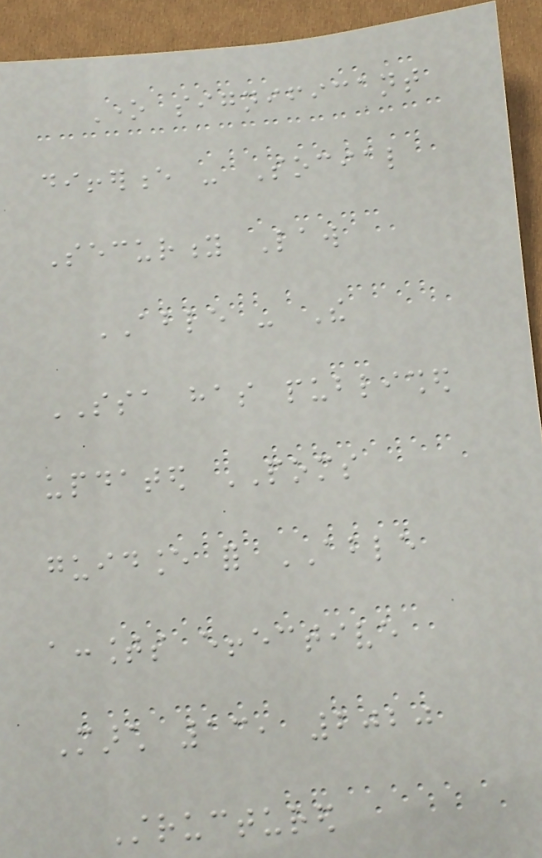One significant
difference - Social
Security Law
ABLE - The
SSA has published
updated POMS
guidance for ABLE
accounts effective
March 13, 2020
Structured
